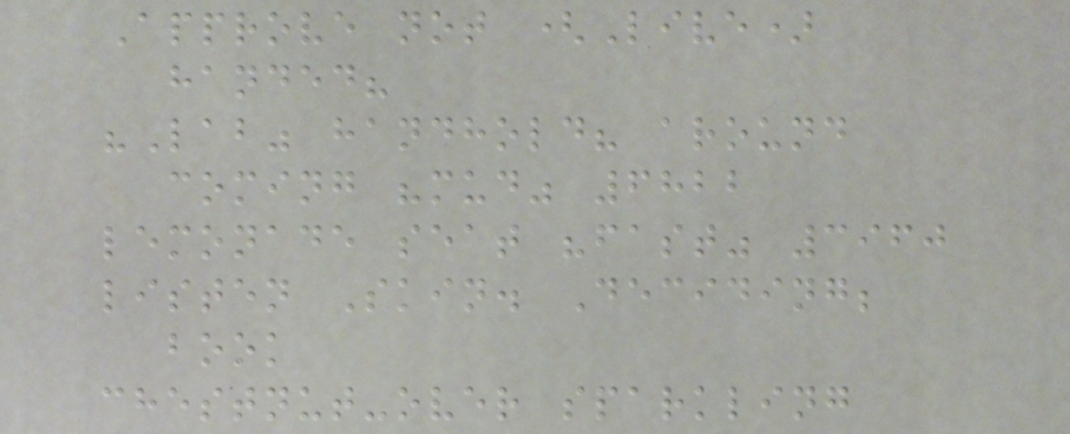Approve not (Live)
handed?
"Lab" handhold? around
coming "mud" 6822
lemonade seat "fast" 3960
listen Skin. Deciding;
book
chestnut-over sparkling
